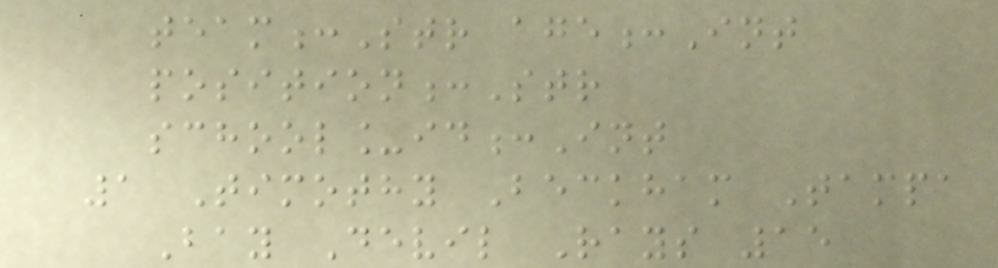team:Str age:Int
position:Str
school_id:Int
1 Timothy Beckham Tampa
Bay Devil Rays 15
